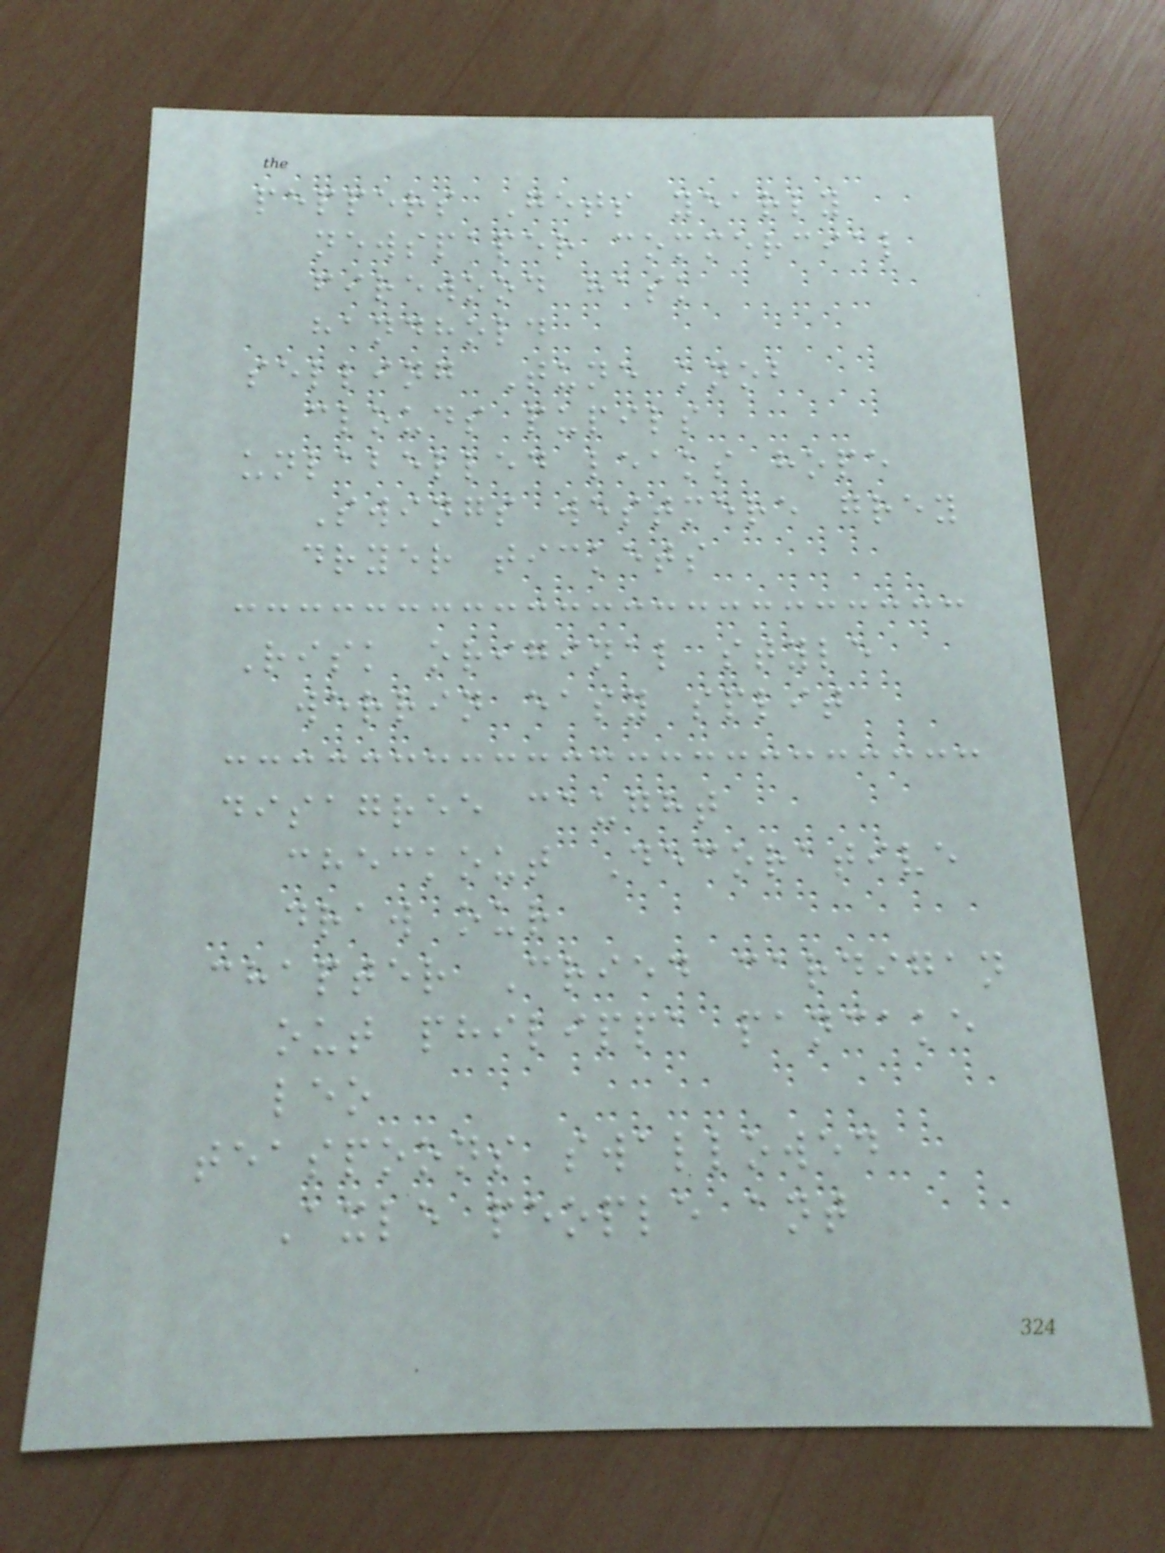peppers Gets yearly
newspaper commercial
firewood hask
handhold
selling Tune knob
clouds pupils
unlabelled leaks hope
Swings westmere grey
dryer tickets
Risk original style
werrin easy split
disagree caught
checkout Decorative
draw our
chapter Cried cardigan
out philippa pancake
leo
teaspoons swallowed
Axle people ant
